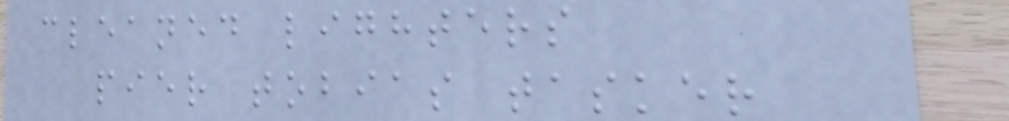cleaned lighters
pier tobias tasker
